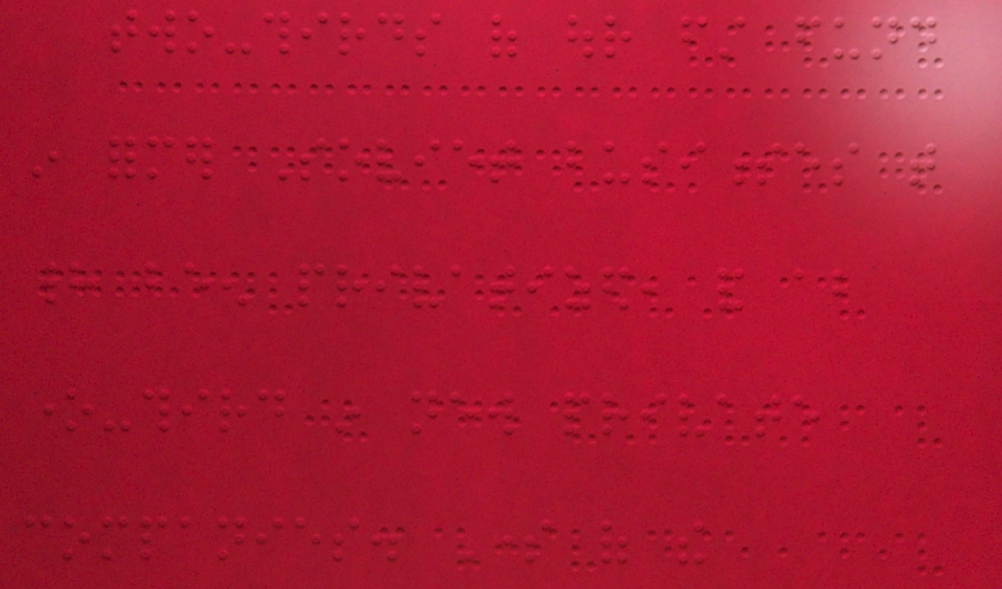two-thirds of our first fund
in former Soviet businesses that
had been privatized, and about
one-third in new private
companies. Some of the
